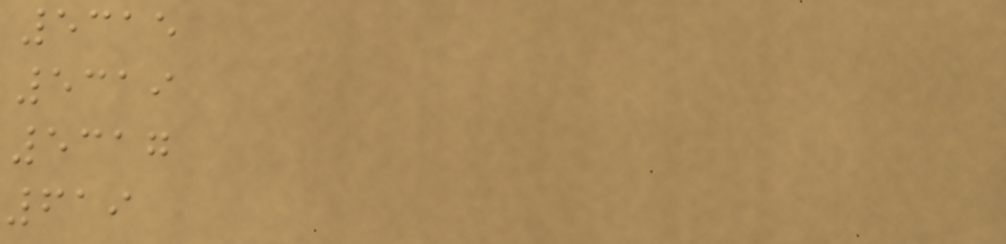5315
5319
5317
619
